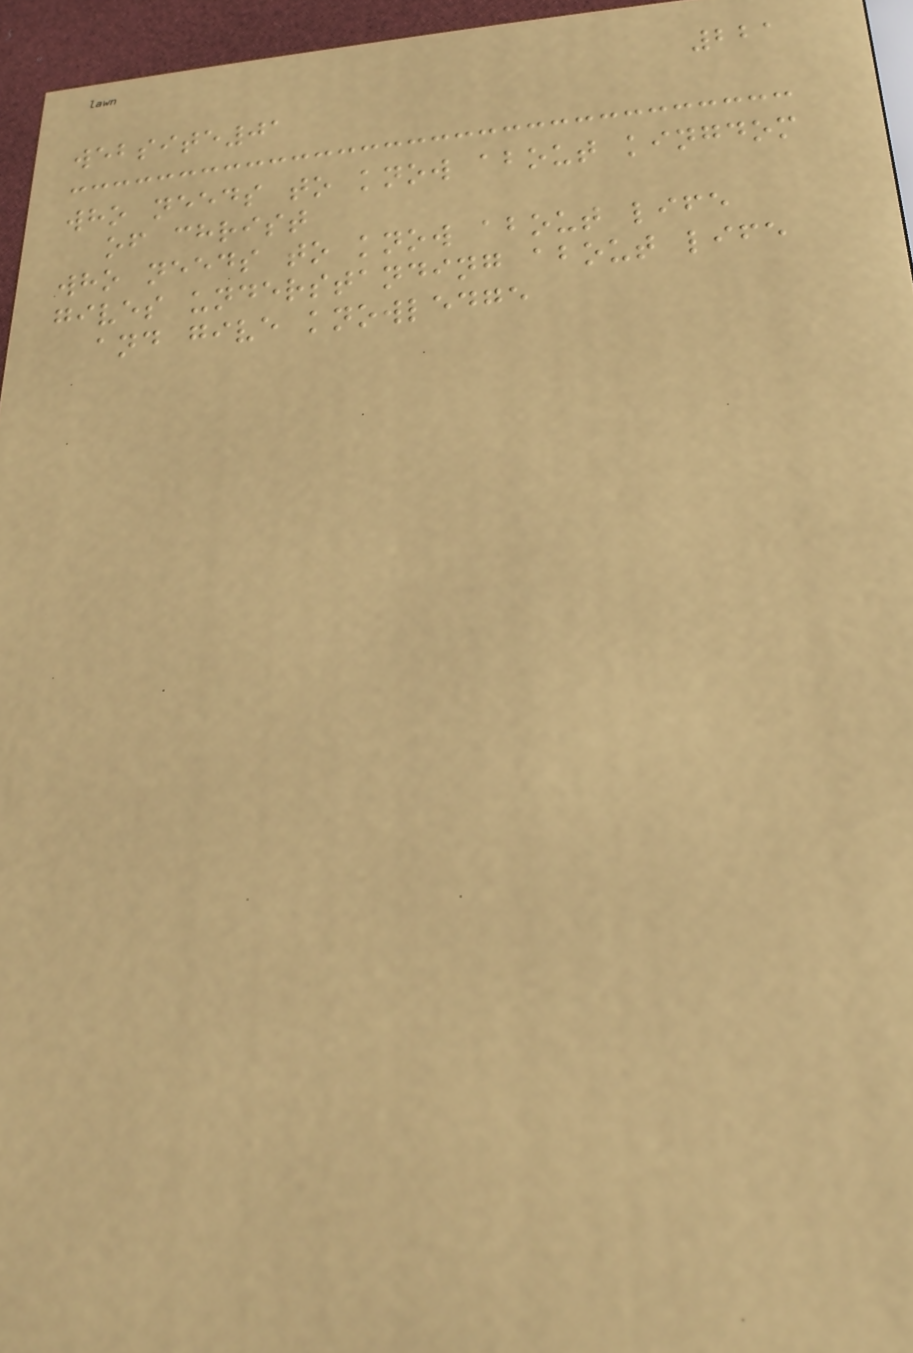221
website01
who needs to know about kingdom
of christ
who needs to know about life
gives understanding about life
and give knowledge
